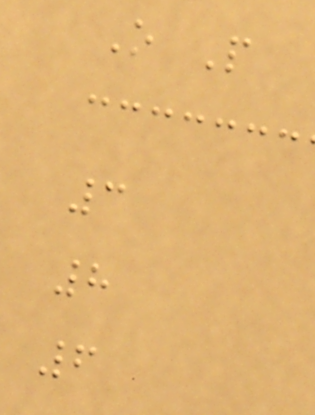O P
3
8
6
